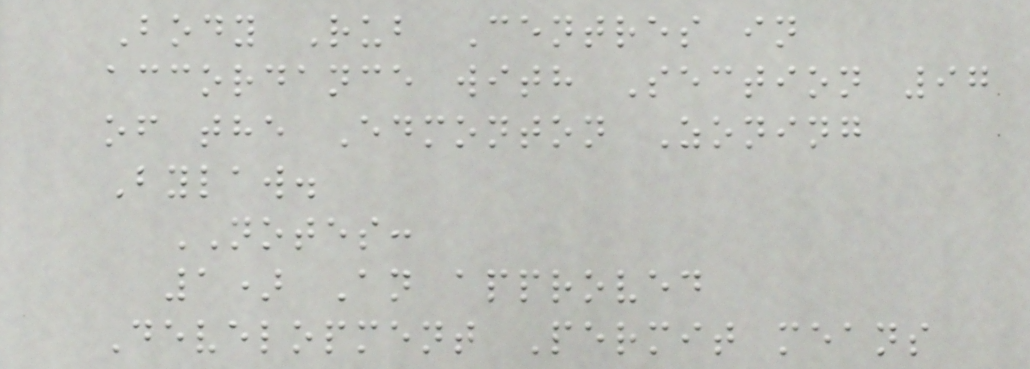Body Rub Centres in
accordance with Section 97
of the Edmonton Zoning
Bylaw.
NOTES:
1) An approved
Development Permit means
